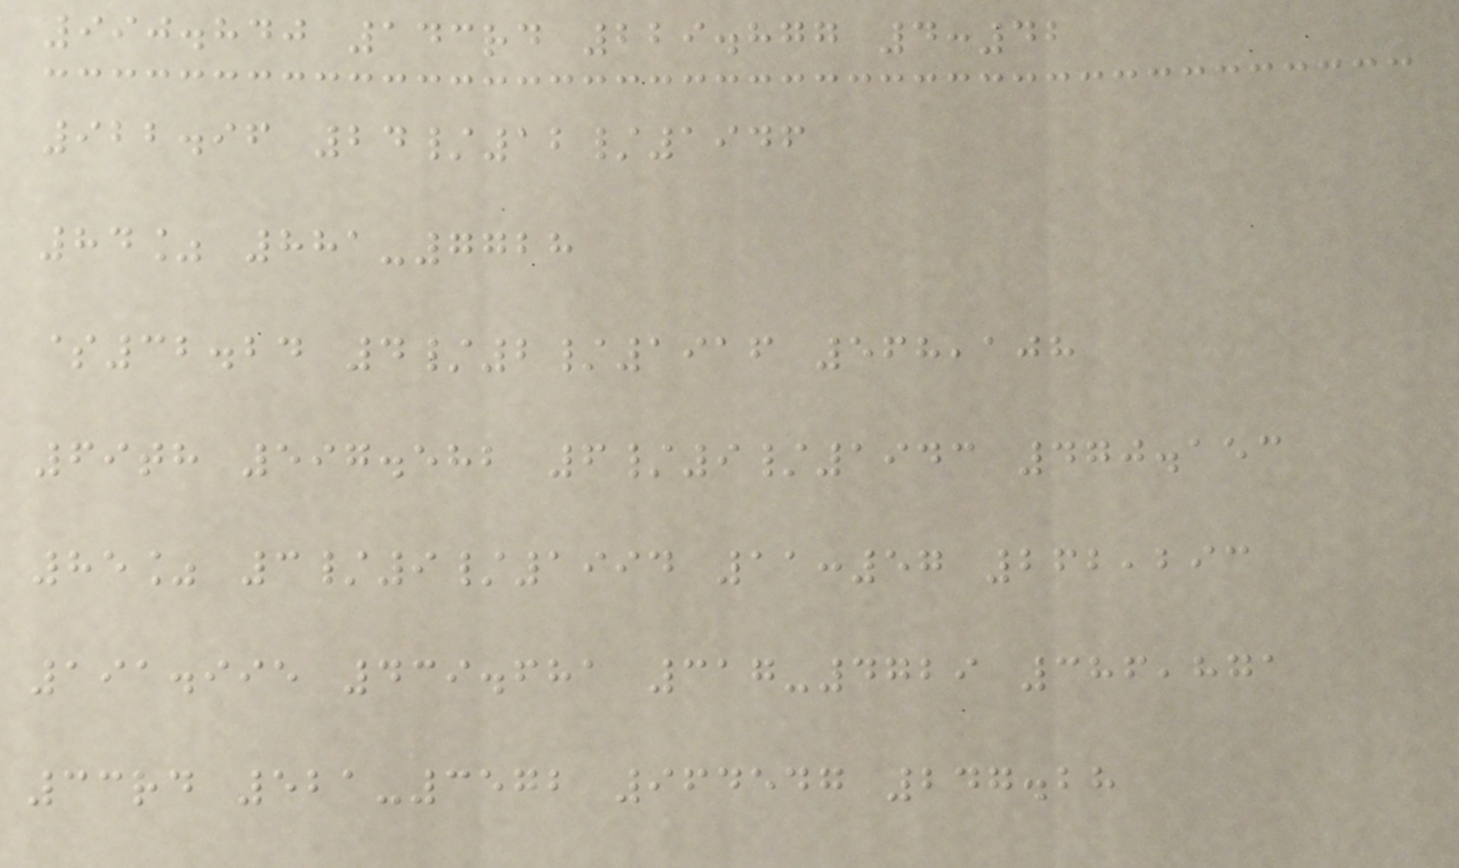990.840 143rd 229.877 4:42
922.96 24/12/1946
84% 881-7728
$32.24 4/2/1916 568,108
69th 597.582 6/9/1943 470.153
85% 3/9/1994 11:57 262,293
191.995 439.681 317-4729 386,871
33rd 521-3572 964547 247.28
